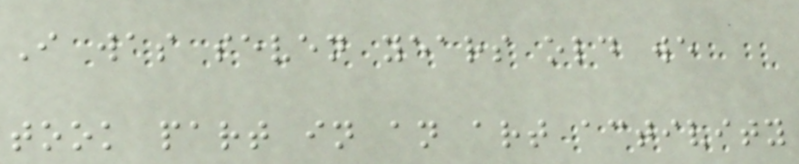I was seven years old we
took part in an art activity
